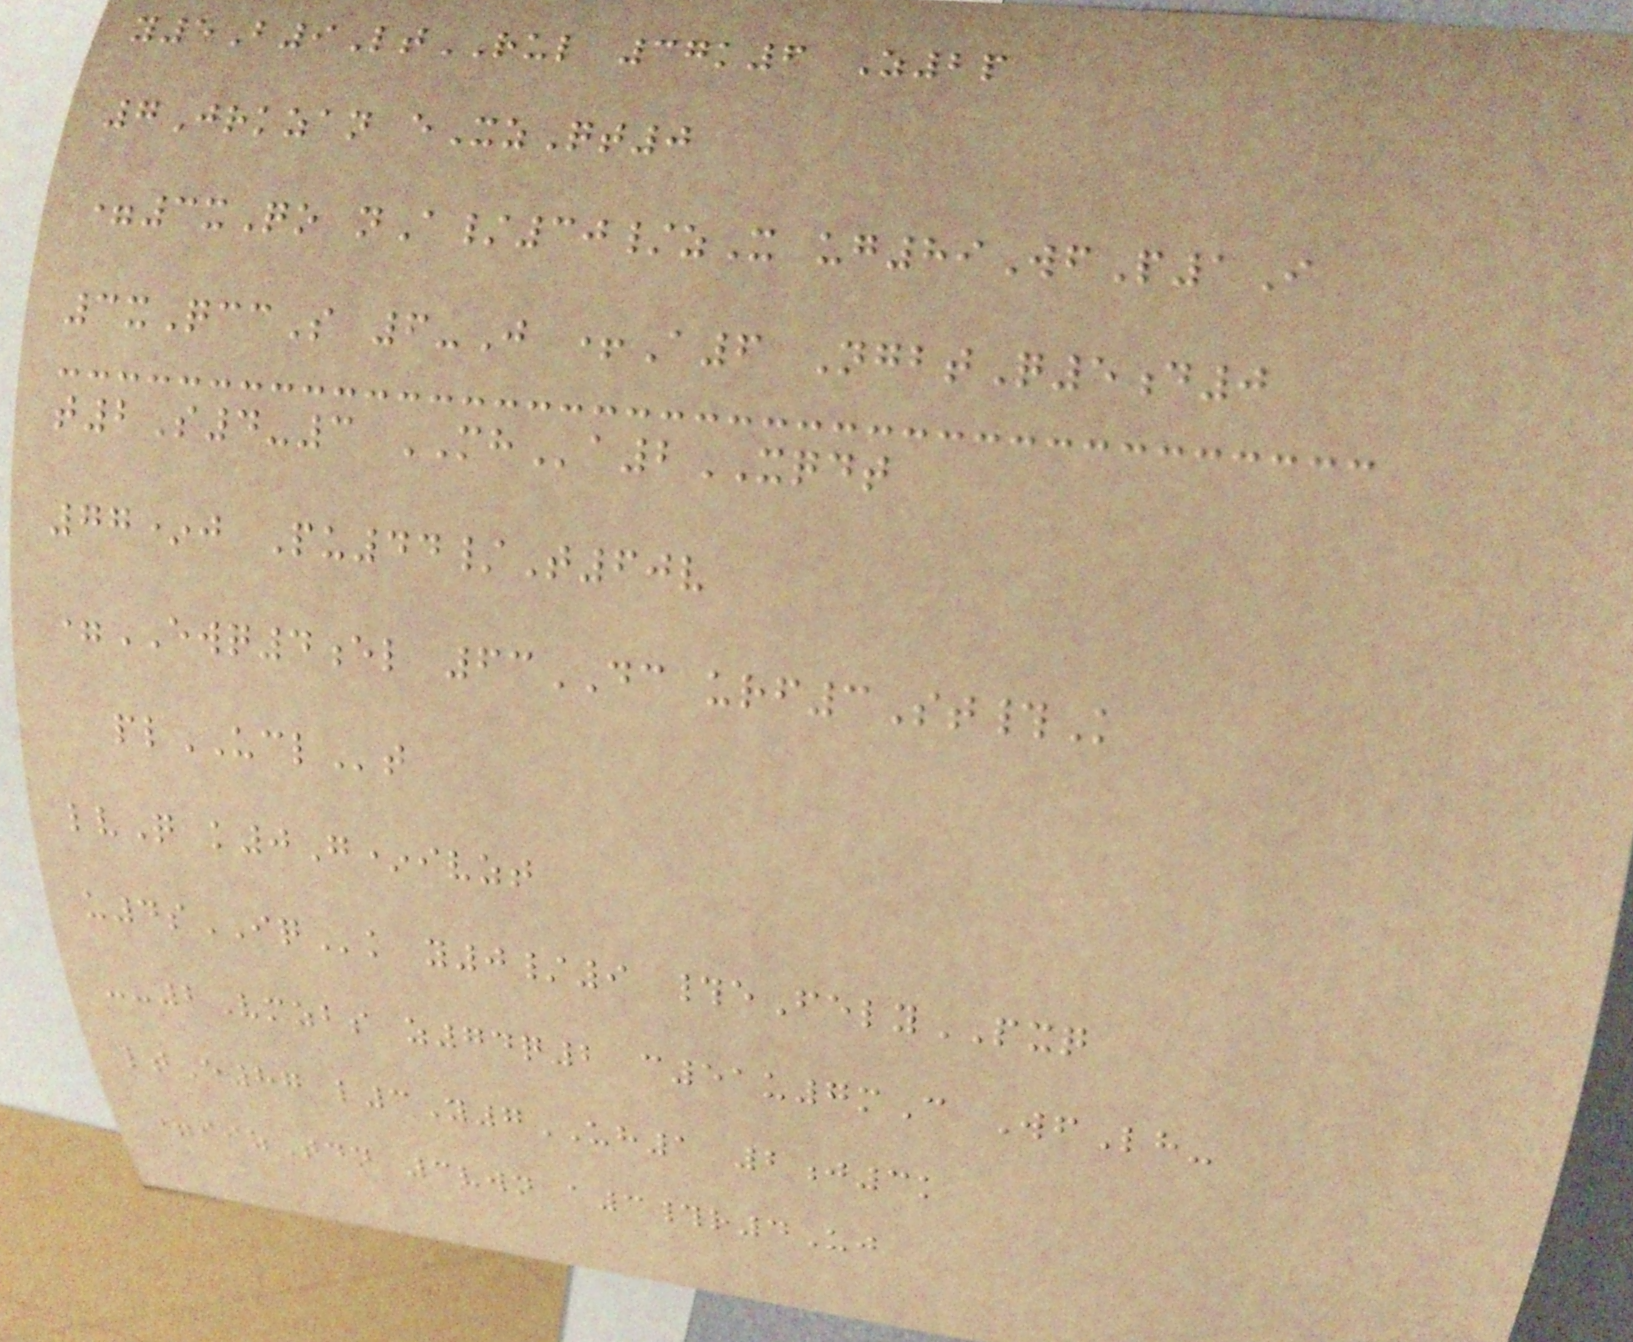y5B9LtRUL 37k6 Z2p
7Jrkzan eXzQt0
=3xQo nA/30/zX ug89WfP1I
3xQccS 6-J +A6 NgbtQ5d0
t2S4-3 MHa2XQDT
77*j Pu44/T60v
=EWQ4el 63DC urf3St#K
plUCLt
lvQ k0G*ivzt
u4sIQk y0/9 #eFelyPXQ
--2Vmzbs z74q2 c51u7mC WfLh-
ltE87 l3Y7UH1 2j3k
=iizTdn 3vwn a3#r4Uj
